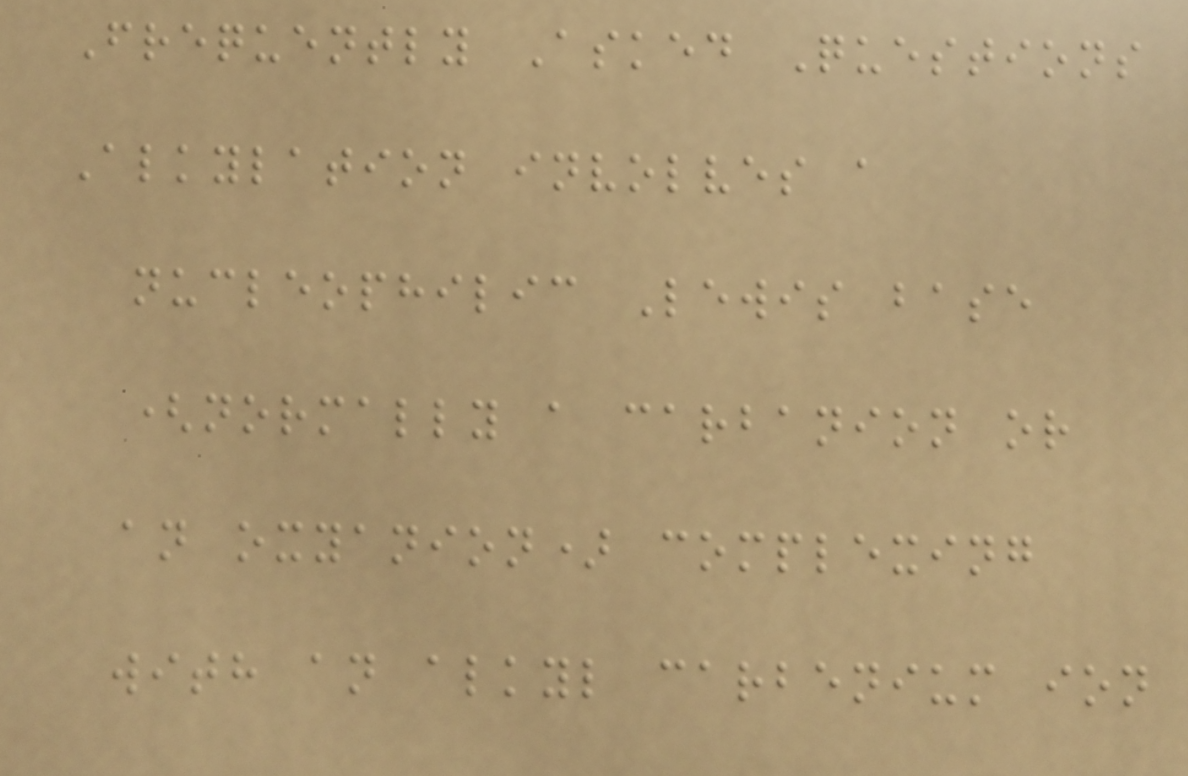Frequently Asked Questions
Alkylation involves a
nucleophilic Lewis base
(normally a carbanion or
an oxyanion) complexing
with an alkyl carbenium ion
